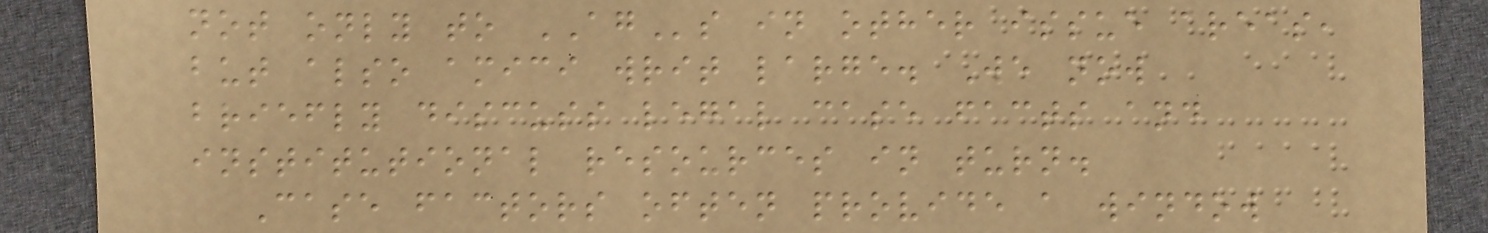not only to AGs in other issue areas,
but also amici writ large. We now
briefly discuss legal case facts and
institutional resources in turn.
Case factors often provide a window
